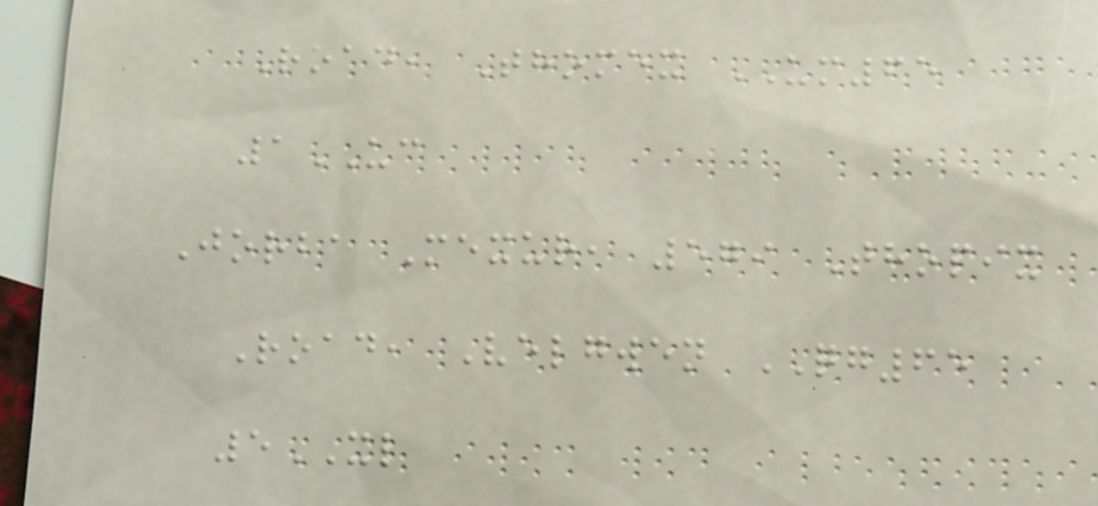Road, Thomex UM65
1UC
Jorba Mexur, 579 Thopix
Road, Velgwen QG65
5XL
